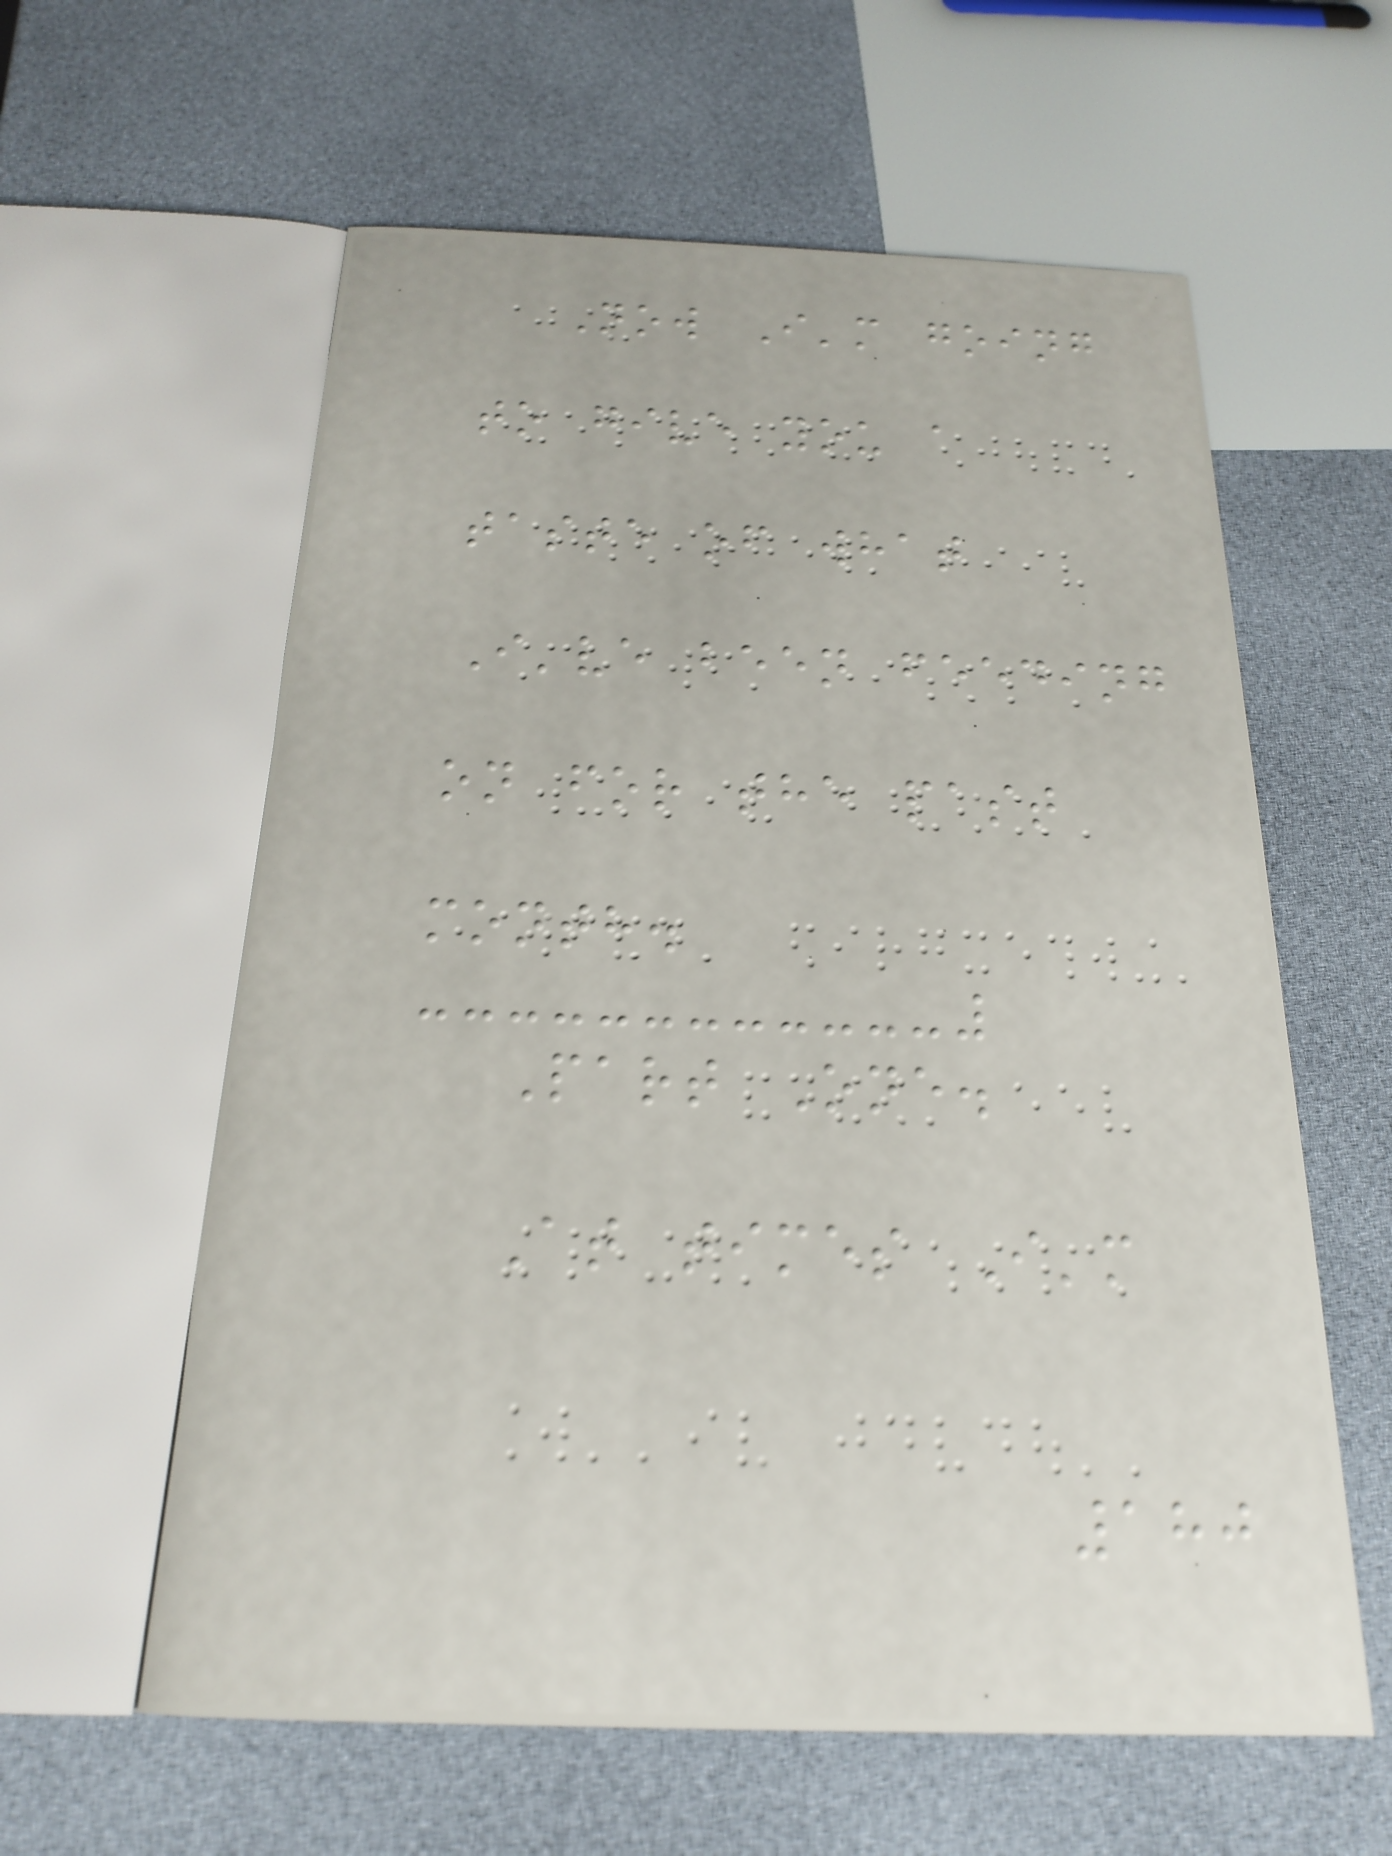Now I'm going
to give you a
taste of what
I've been feeding
on for the past
month.
Part One.
At times I'm
180
